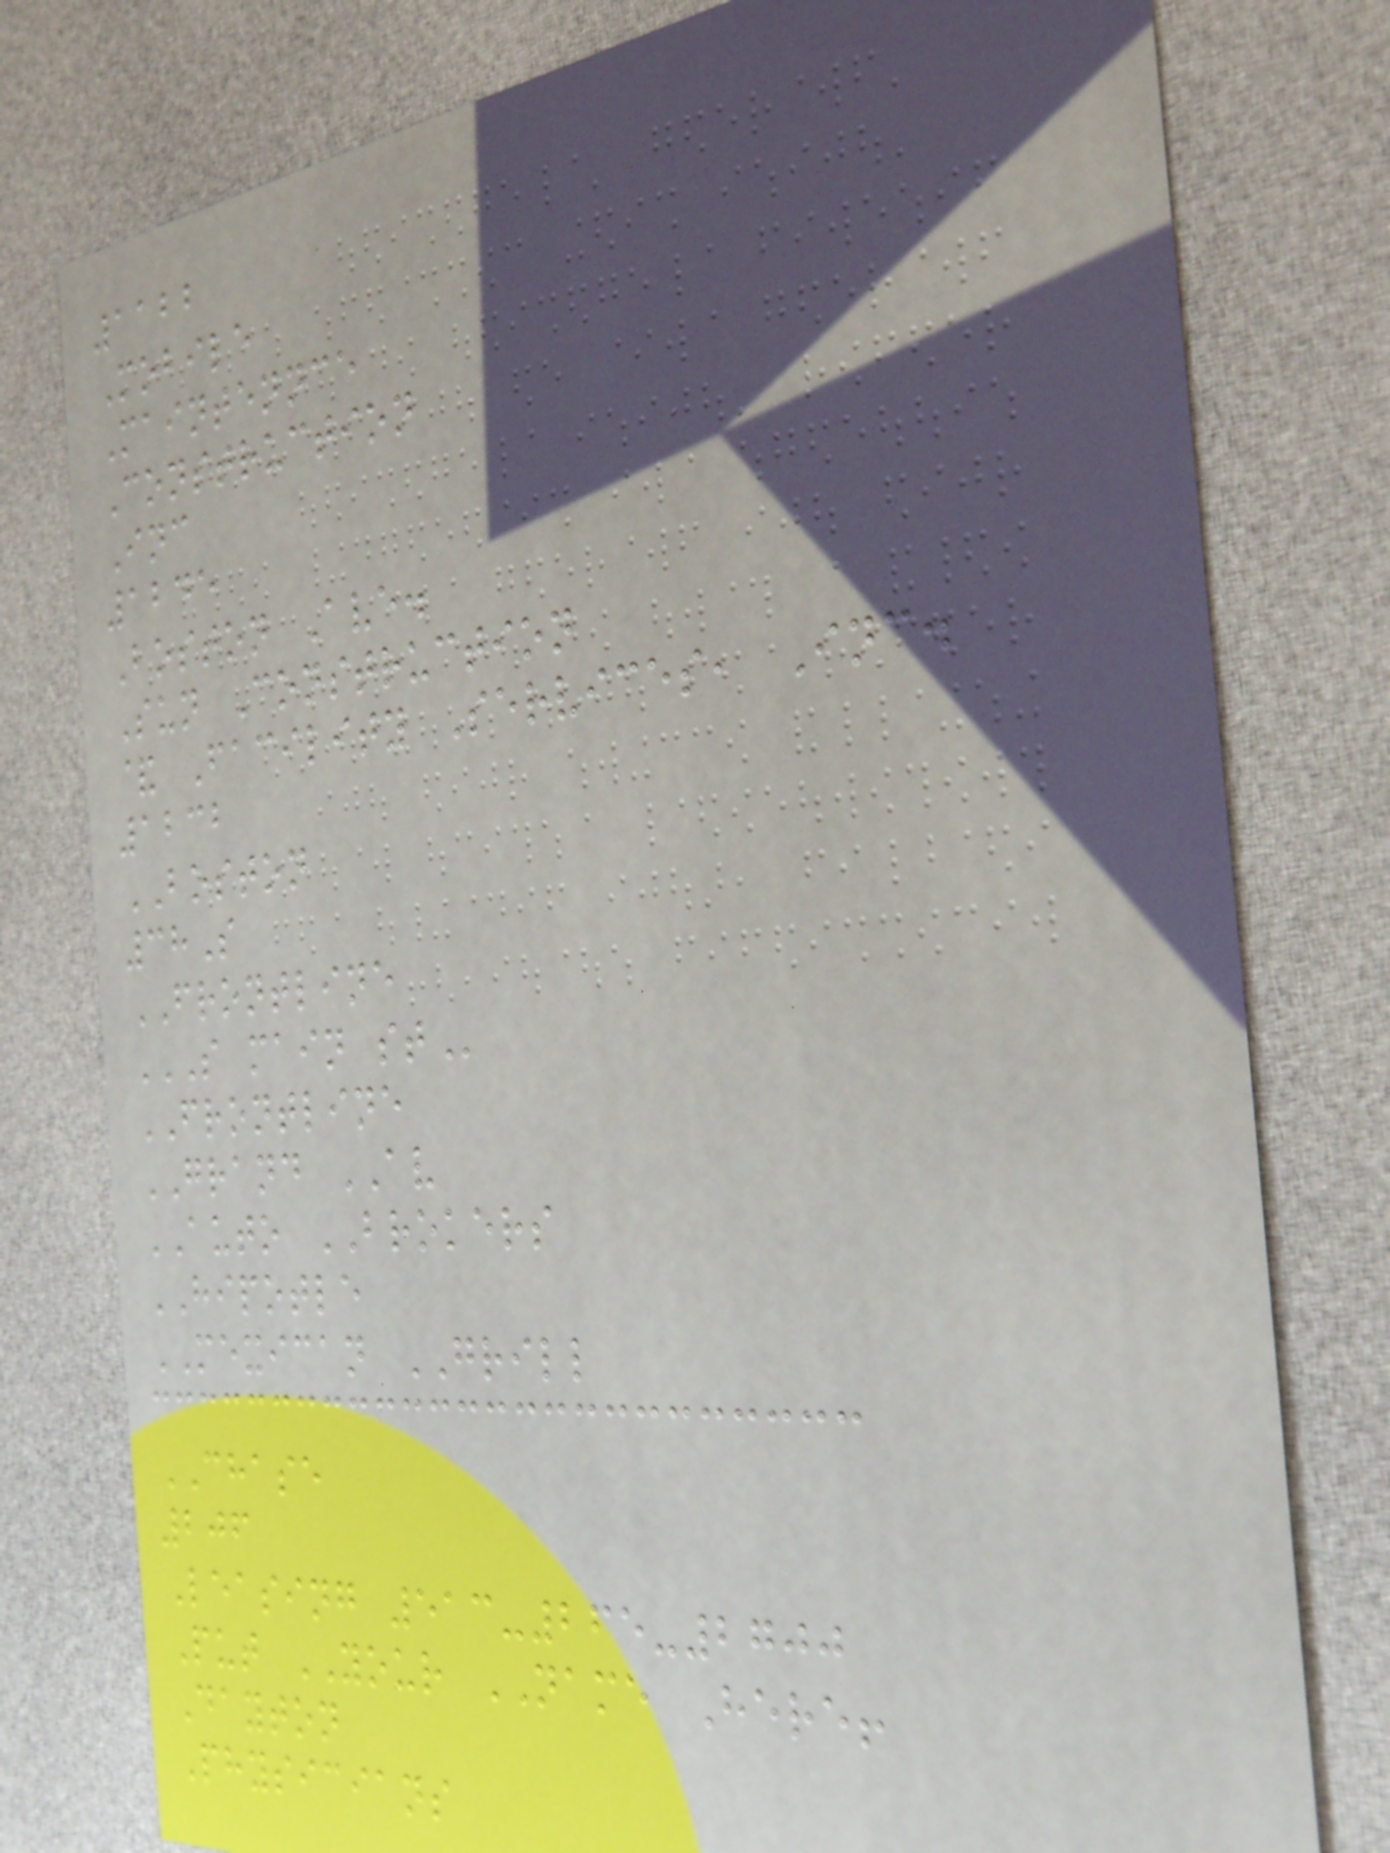1122
Mobile
Maintennce
Construction
Inc
1245
Boston Ave.
Sun Construction
& Facility Services, Inc.
1232
BOSTON
38S
FRONTLINE
S MAIN ST
FRONTLINE
GRAND AV
AUTO BROKERS
HIPOTLE
MEXICAN GRILL
CHASE
206
Leasing 513-265-2700
Put YOUR NAME Here!
Dayton
Physicians
